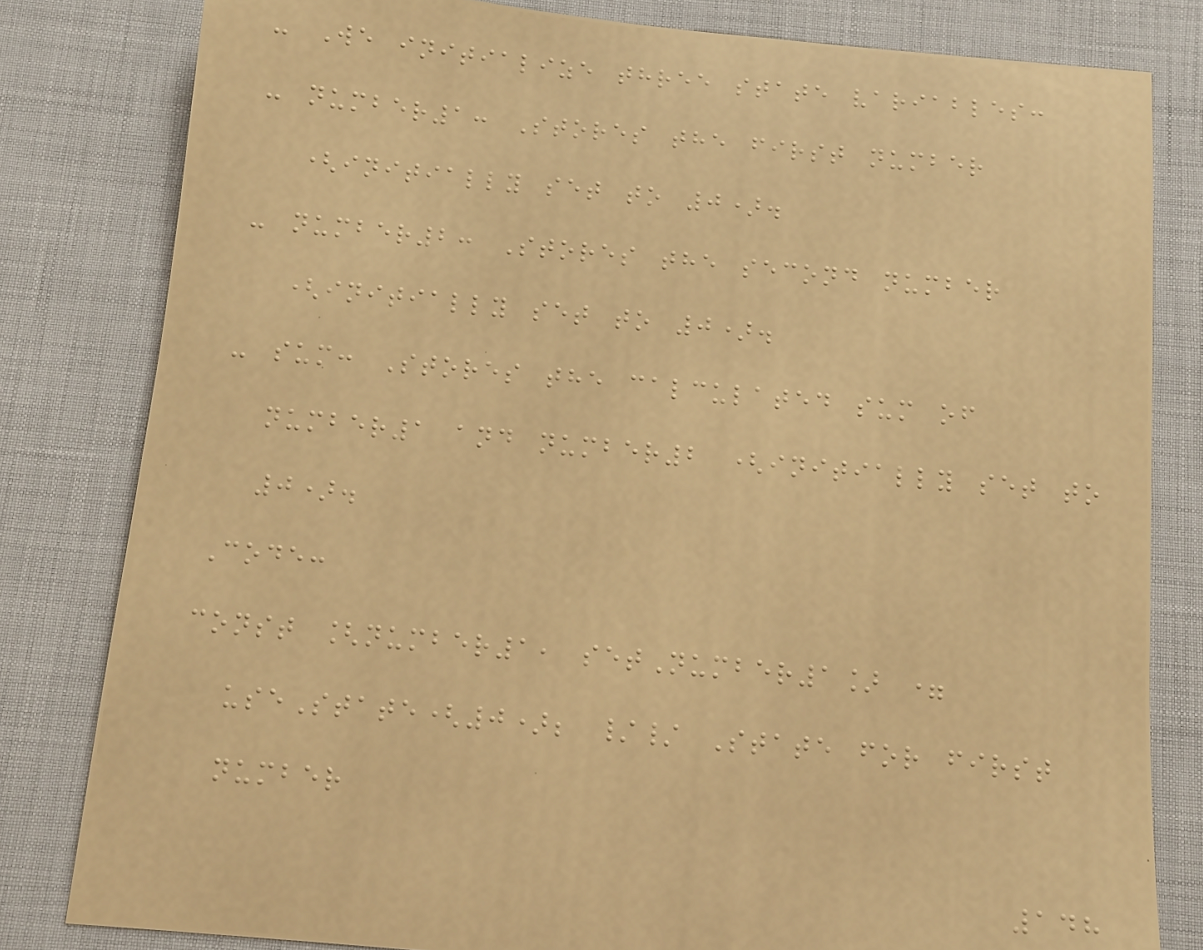- We initialize three state variables:
- number1: Stores the first number
(initially set to 0).
- number2: Stores the second number
(initially set to 0).
- sum: Stores the calculated sum of
number1 and number2 (initially set to
0).
Code:
const [number1, setNumber1] =
useState(0); // State for first
number
148
